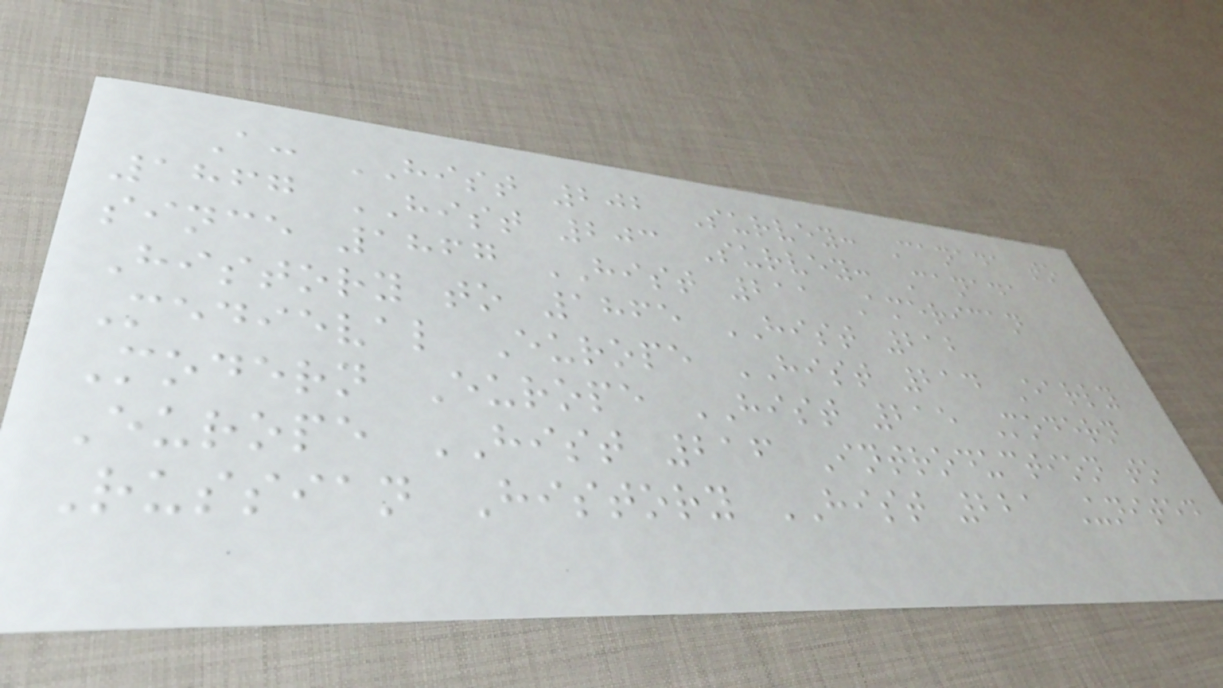A: HIST 202 Survey: Canada to
1867 HIST 203 Survey: Canada
since 1867 HIST 211 American
History to 1865 HIST 212
Medieval Europe HIST 214 Early
Modern Europe HIST 215 Modern
Europe HIST 216 Introduction to
Russian History HIST 221 United
